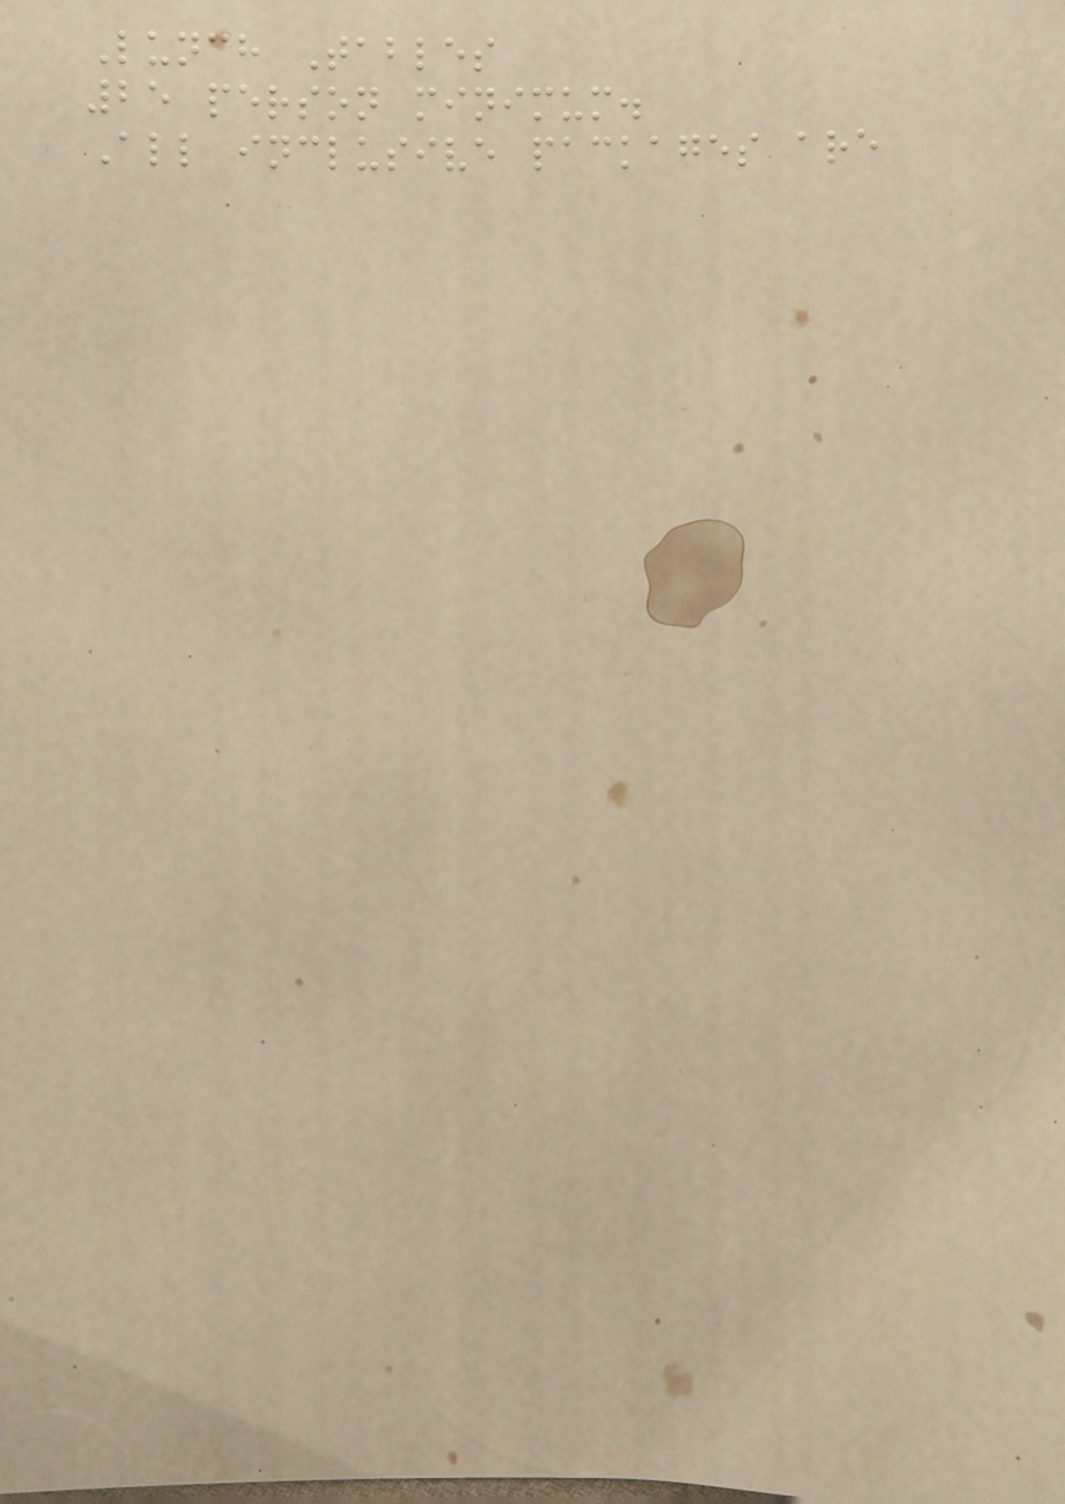Lunch Tables
25 person minimum.
All inclusive packages are
